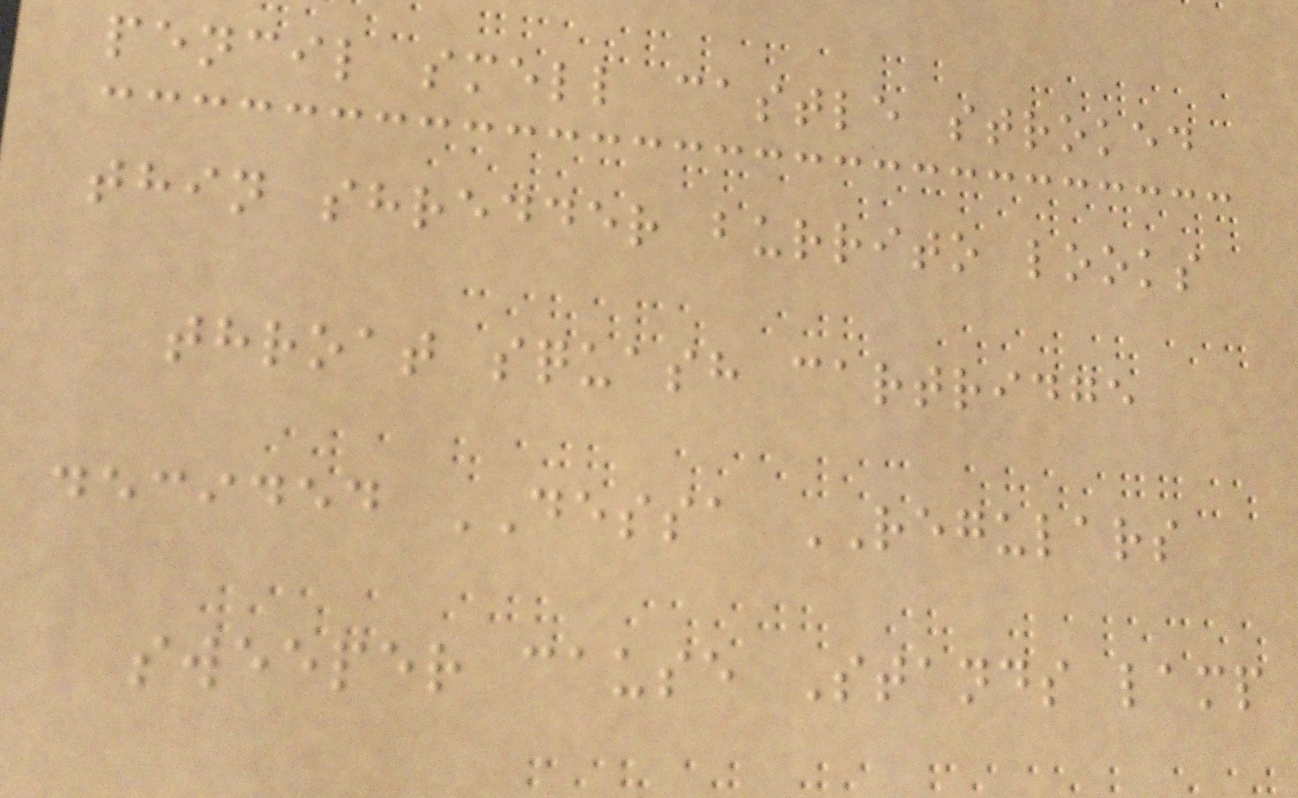pencil smell castle stroked
thin shredder burrito looks
throat squash cartridge
decided DESSA REGULARS
sweeper cause Stands lamp
